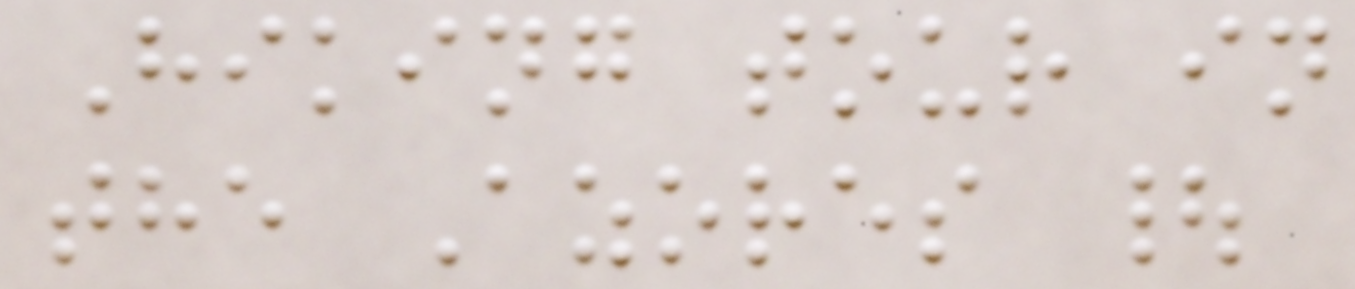Hiking tour in
the Azores |
